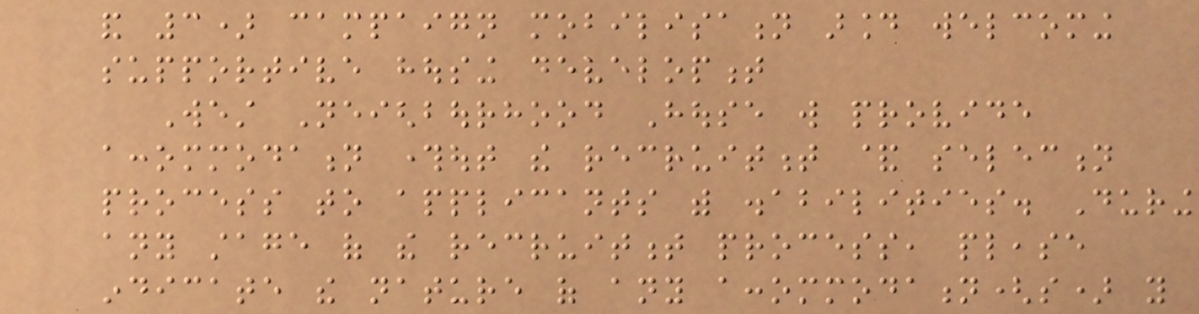and 3) campaign mobilisation around welcoming
supportive housing development
West Neighbourhood House will provide
accommodation throughout the recruitment & selection
process to applicants with disabilities. During
any stage of the recruitment process, please
indicate the nature of any accommodation(s) you
